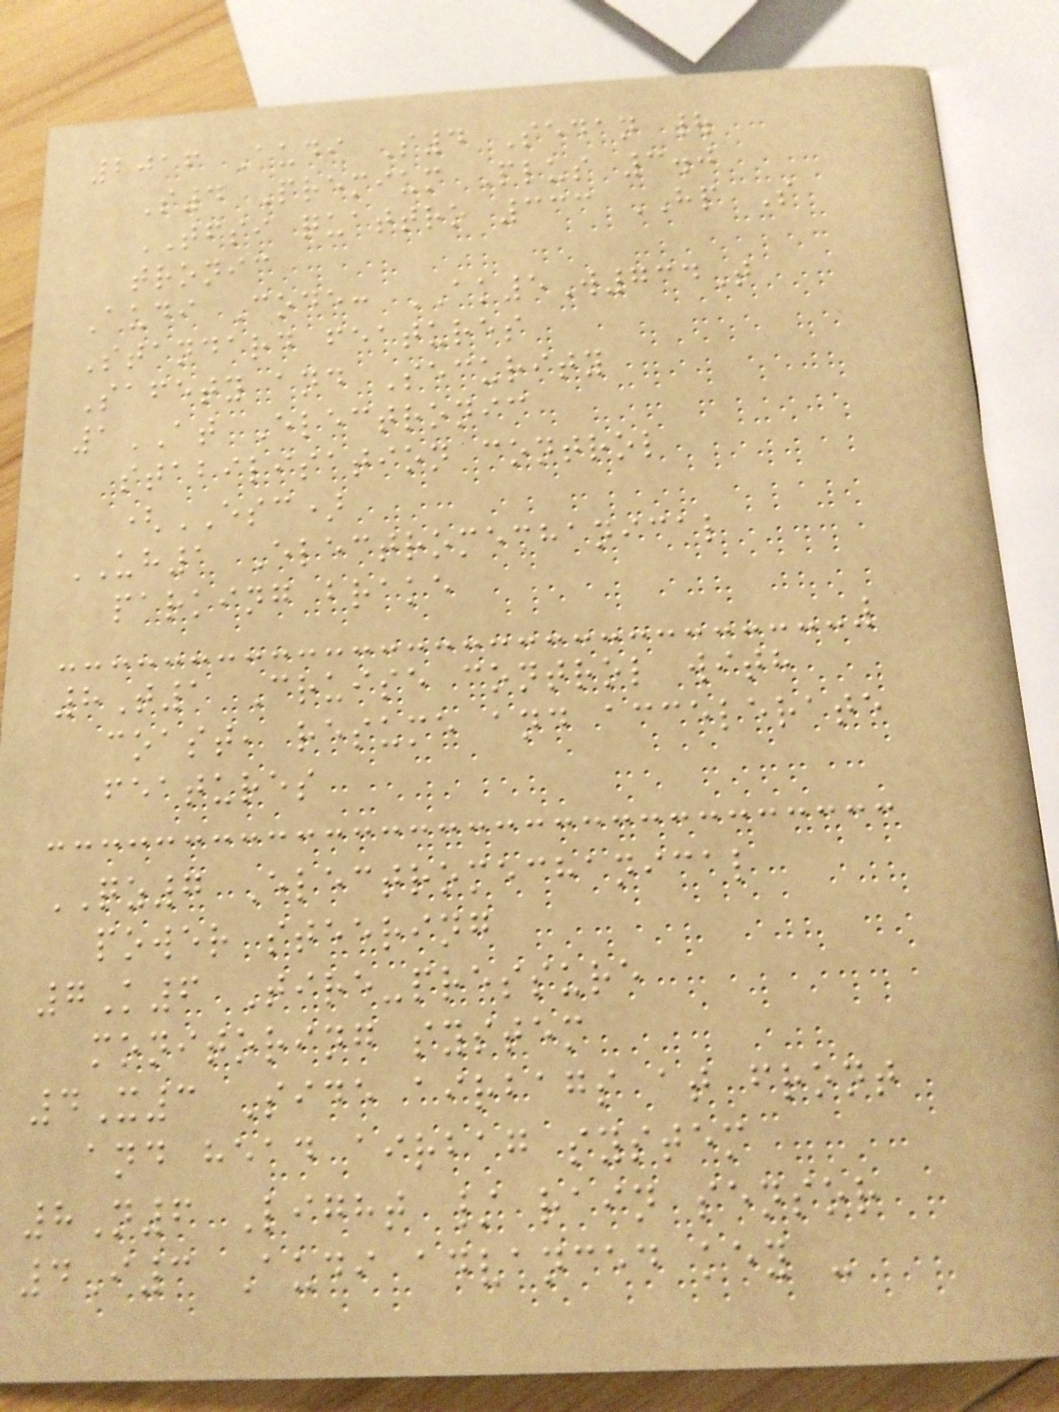2016 Audi S4 Sedan |
S4 Premium Plus 3.0
TFSI quattro 333 HP S
tronic
Audi Code: AK5W734T
Standard features
Safety and Security
1AT Electronic
stabilisation control
(ESC)
UH1 Electromechanical
parking brake
8T1 Cruise control with
coast, resume and accelerate
features
QZ7 Electromechanical
power steering
7K6 Tire-pressure
monitoring system
4X3 Side airbags at front
and head airbag system
8N6 Light / rain sensor
4I3 Audi advanced key -
